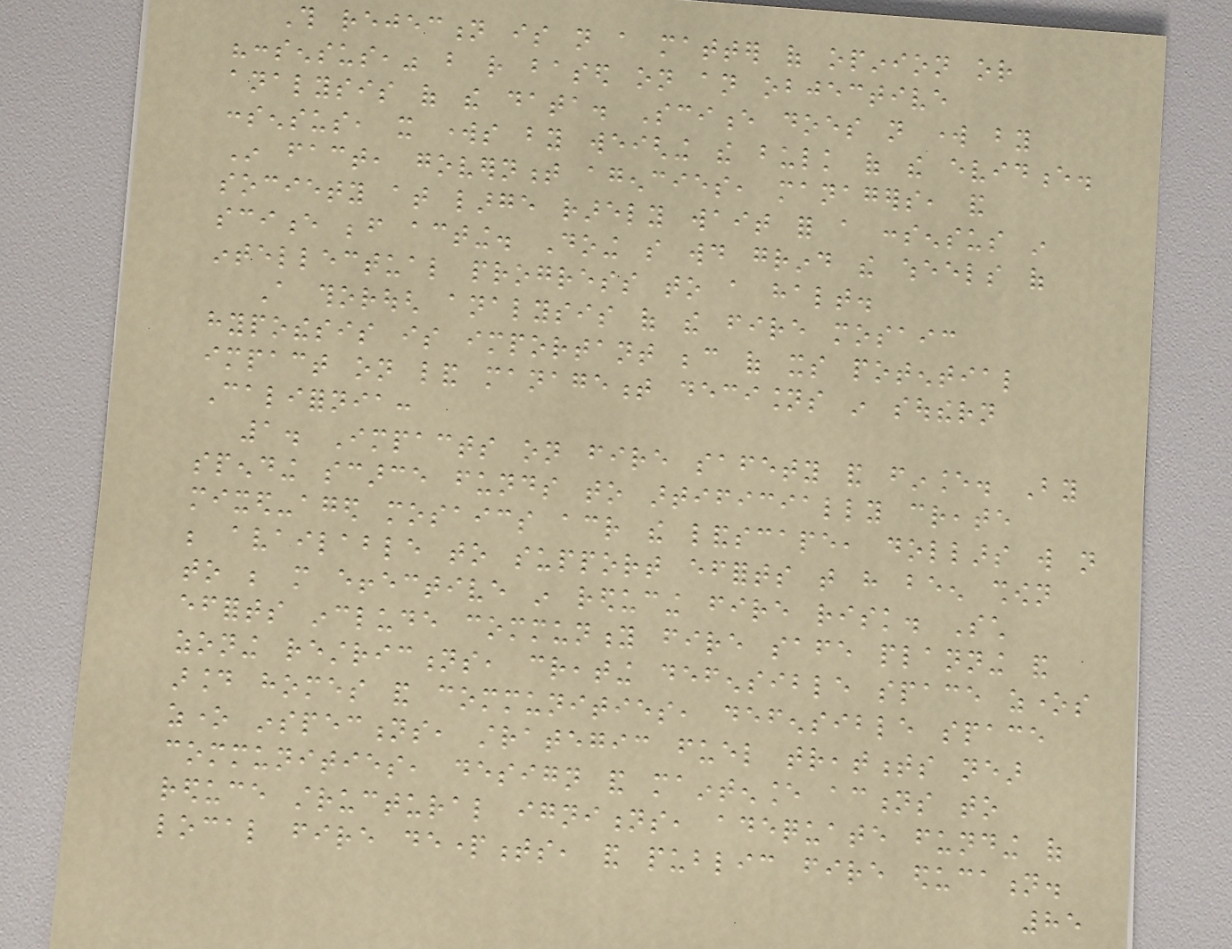This rejection is not a matter of opinion or
"consensus," but rather based on an objective
analysis of the data. Science does not work by
consensus, it works by weighing the bulk of the evidence.
In fact, government agencies, managers, and
society at large rarely wait for a consensus in
science before acting. Doing so would grind the wheels of
intellectual progress to a halt.
A thorough analysis of the fire mosaic
hypothesis is important because of its potential
impact on land management decisions in southern
California:
1. Impacts on fire safety and finance. By
spending scarce funds to artificially create
mixed-aged mosaics across the landscape, dollars will not
be available to support efforts that have been shown
to be more effective in reducing fire risk. Such
efforts include community fire safe planning and
zoning restrictions, creating defensible space zones
around homes and communities, defensible space
zone inspections, strategic fuel treatments near
communities, design and maintenance actions to
reduce structural ignitions, adequate funding of
local fire departments, and public fire education.
85
